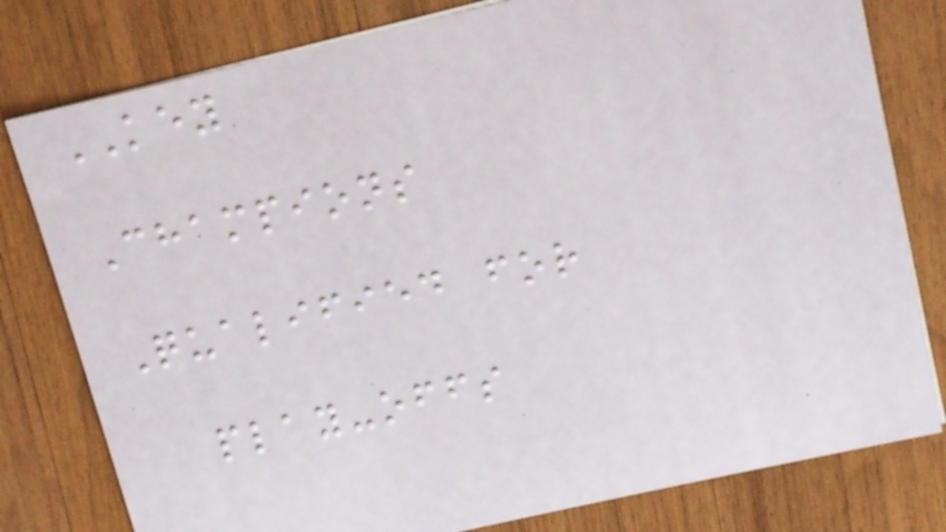KEY
Champions
Qualified for
play-offs
